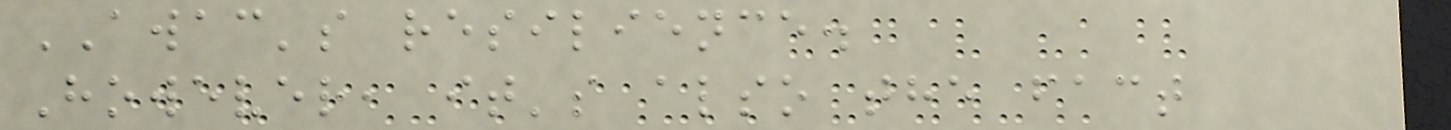AWAC's resilience.
However, it's also the fact
